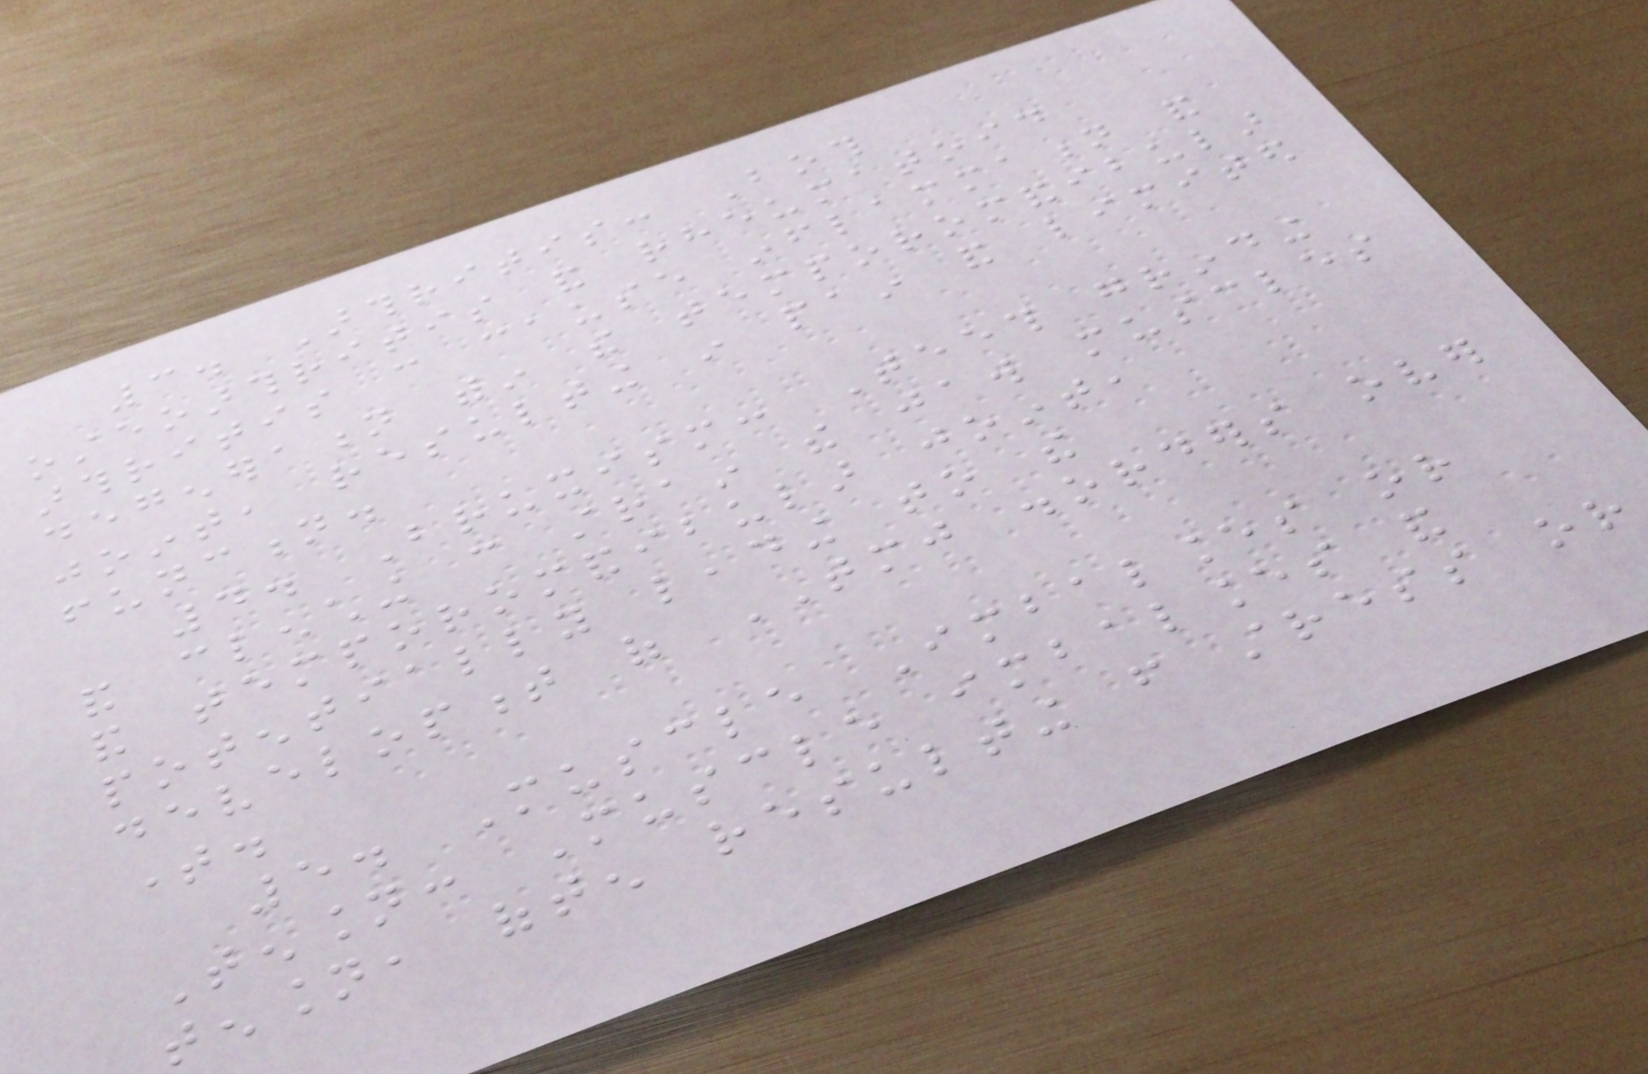3. Arthritis: Both
osteoarthritis and rheumatoid
arthritis can cause inflammation and
degeneration within the temporomandibular
joint, resulting in pain and limited
function.
4. Bruxism: Teeth grinding
and clenching can strain the jaw muscles
and temporomandibular joint,
potentially leading to the
development of TMJ disorders over
time.
5. Muscle Imbalances or
Tension: Muscle imbalances and
tension, often resulting from stress or
